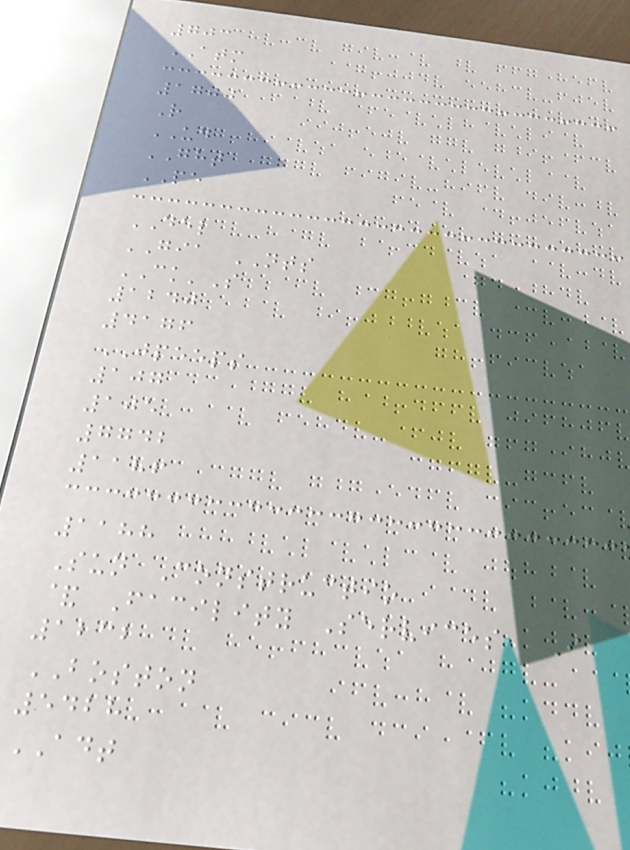703
ATM
1700
R
UD
GHT
PE
DEL
GIA NTS
CK'S
1240
4176
JPEEPS
107
105
7742
1186
1188
Sun Constructio
& Facility Services, I
1232
BOSTON
5428
ADT
